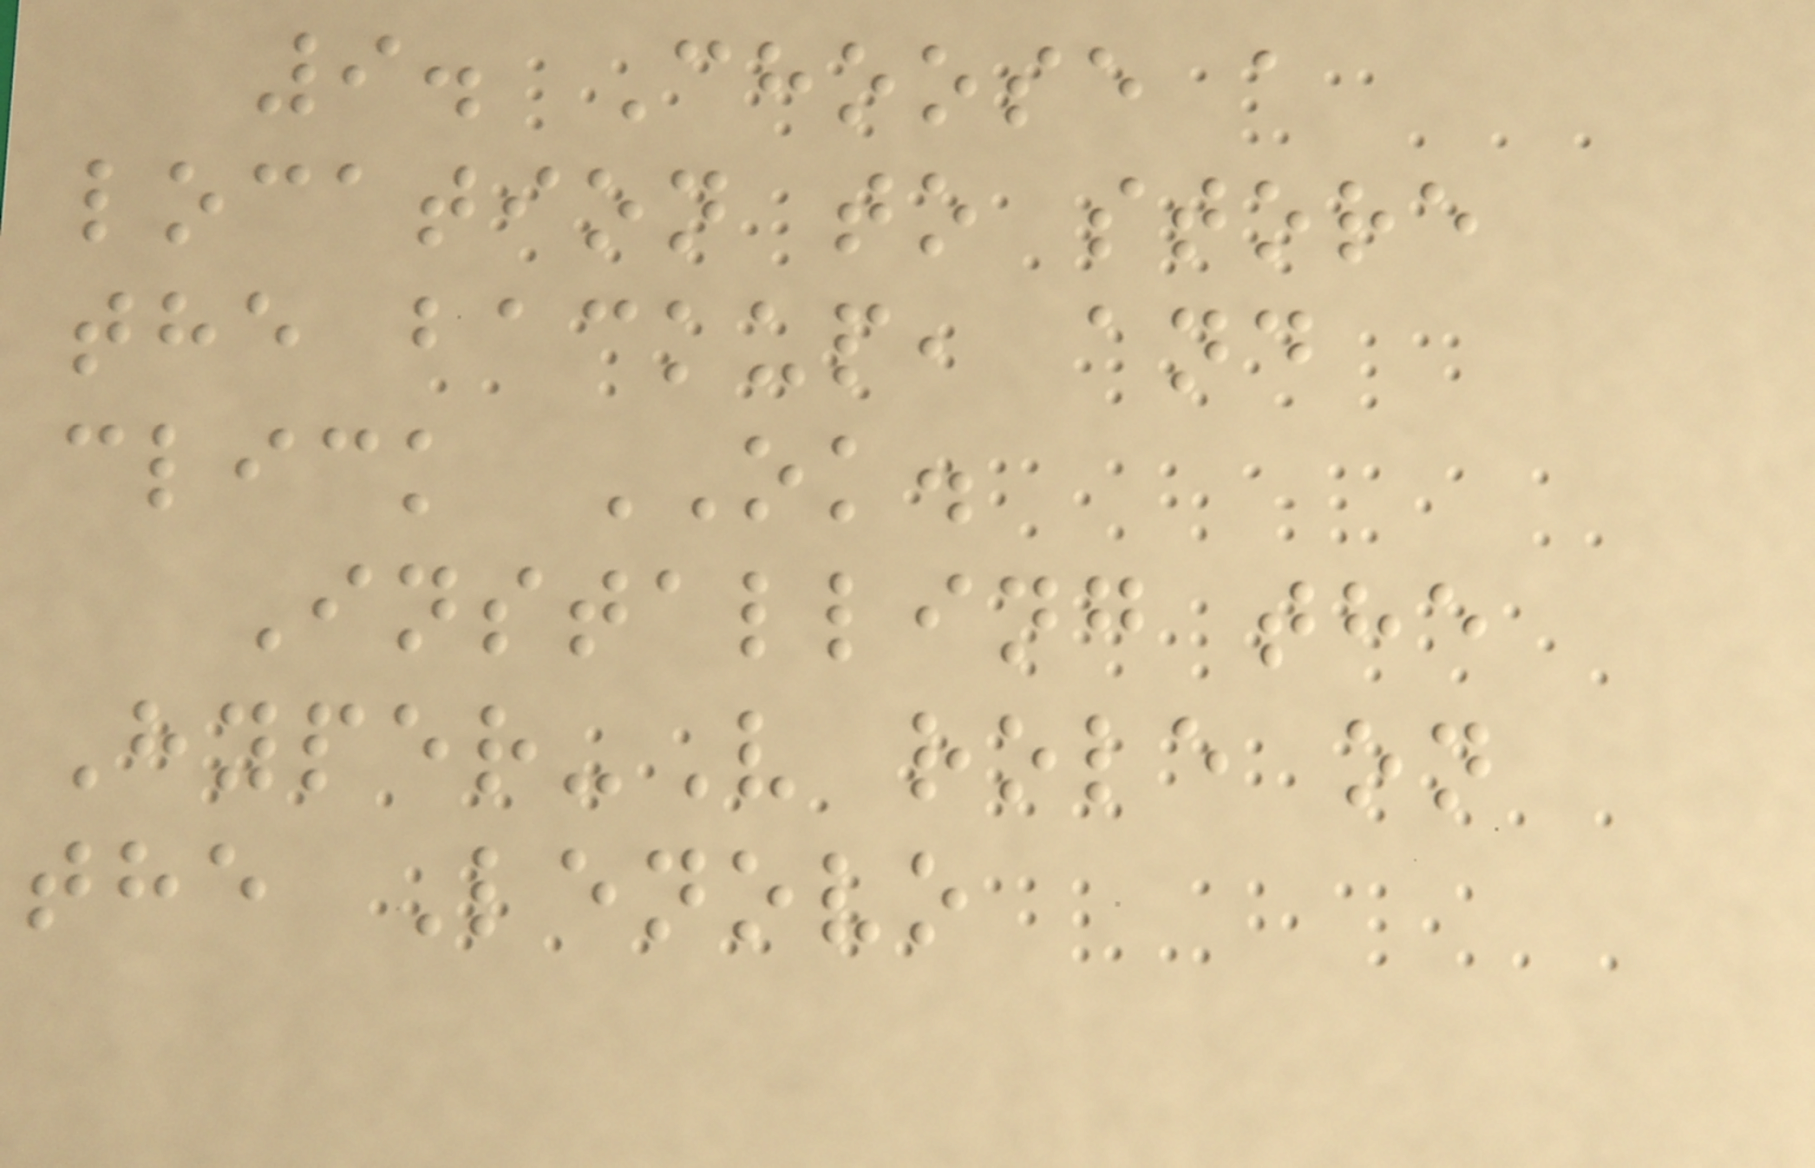9. Choose a
location to store
the backup, and
click OK.
Installing the
Hyper-V role on
the Lenovo
